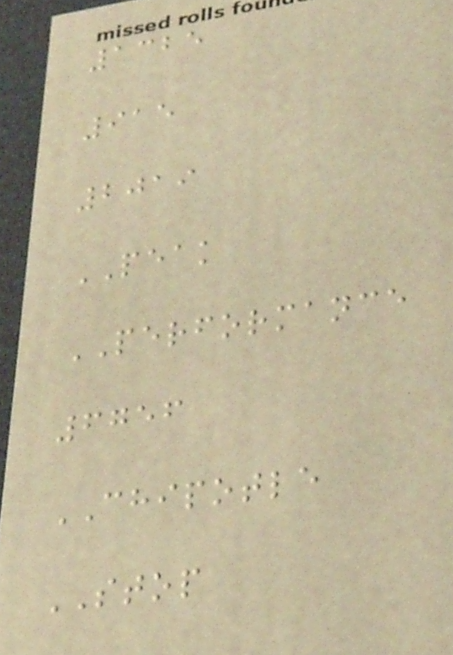1325
915
2019
PEAK
PERFORMANCE
6756
CHIPOTLE
STOP
